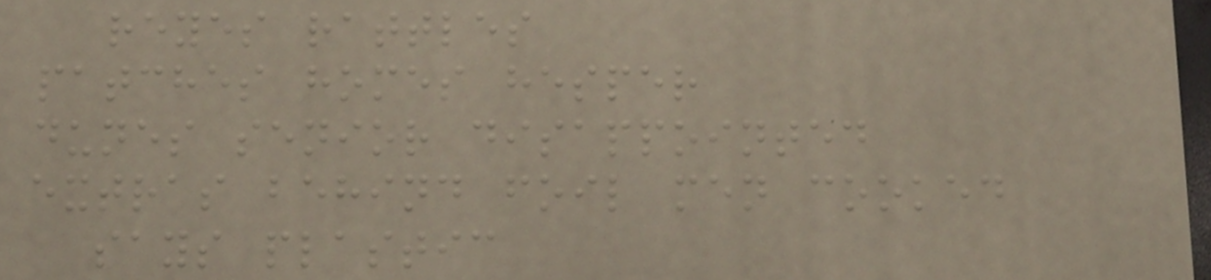reyes rattles
patches homes hesper
dunes senior disappointed
extras behind foil men cooked
says plastic
